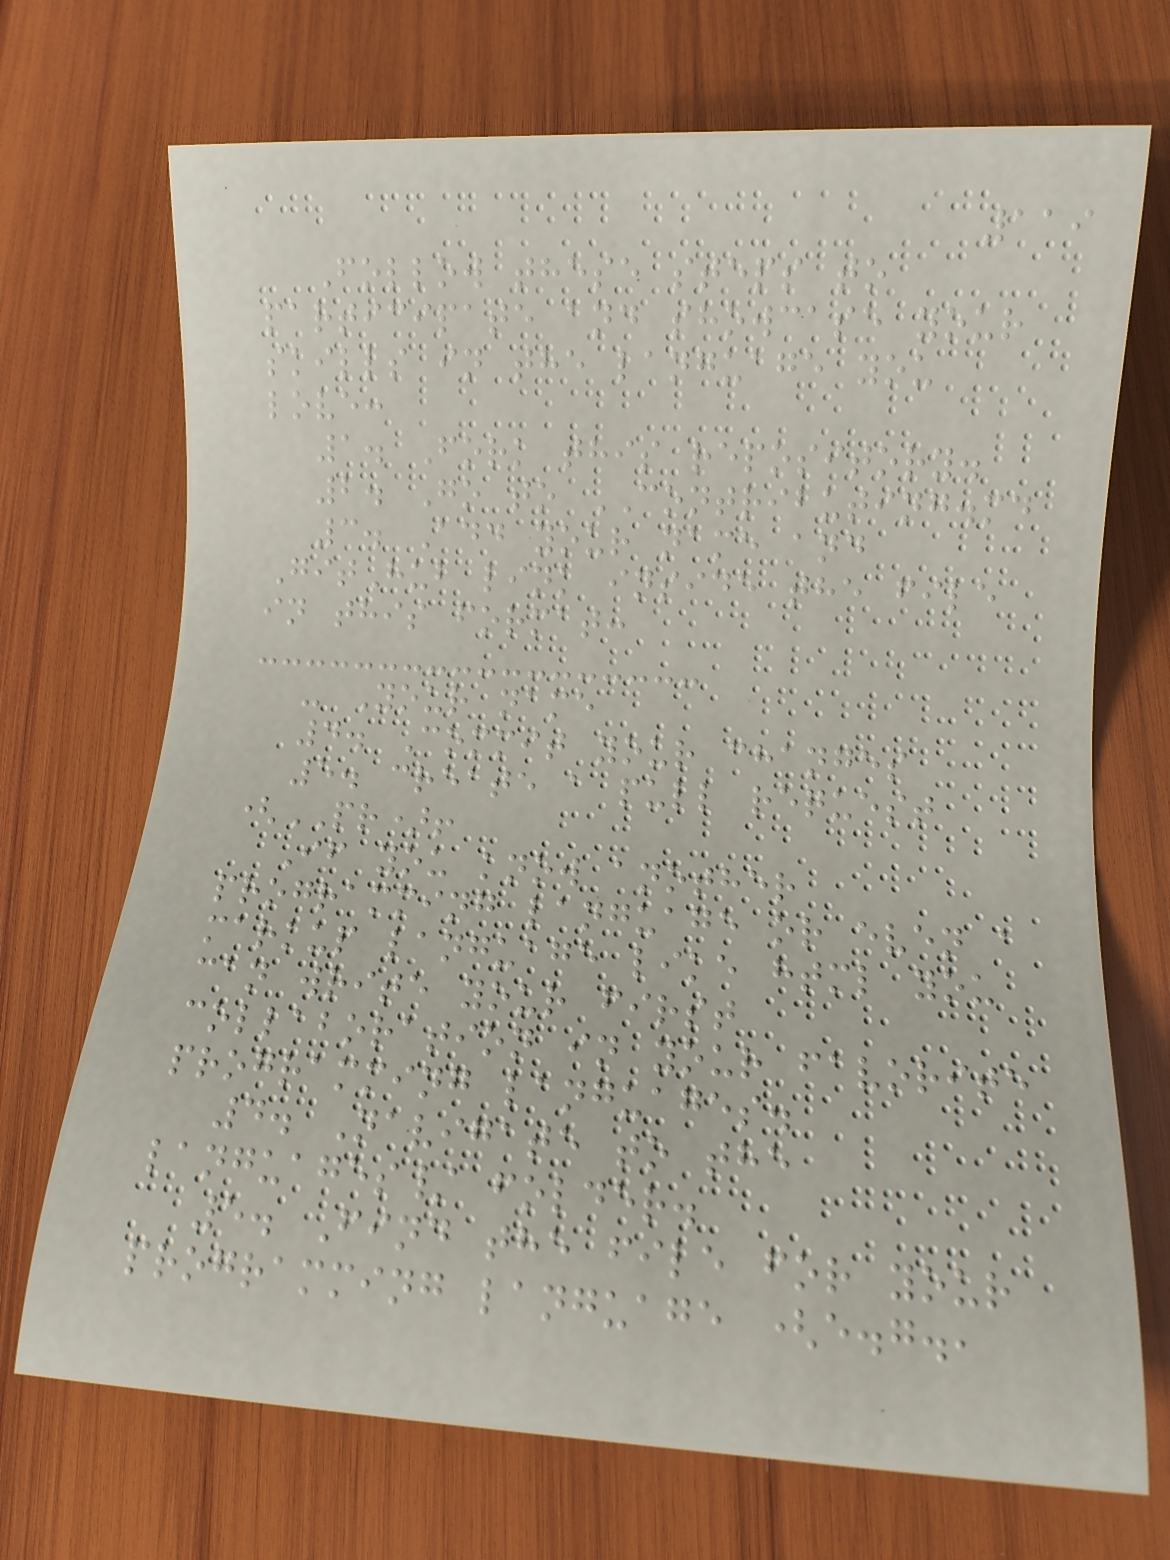119
Follow these steps to
participate and showcase your
skills in the language you
love:
1. Fork this repository.
2. Go to CONTRIBUTING.md
3. Add your name and
GitHub link inside the file
in this format:
- Your name
4. Commit your changes
5. create a pull request
(PR)!
If you know another
programming language or even a
markup language like html you
can write your first
collaboration in your favorite
programming languages.
4. Navigate to the
languages/ folder.
5. Find the file for your
programming language (e.g.,
